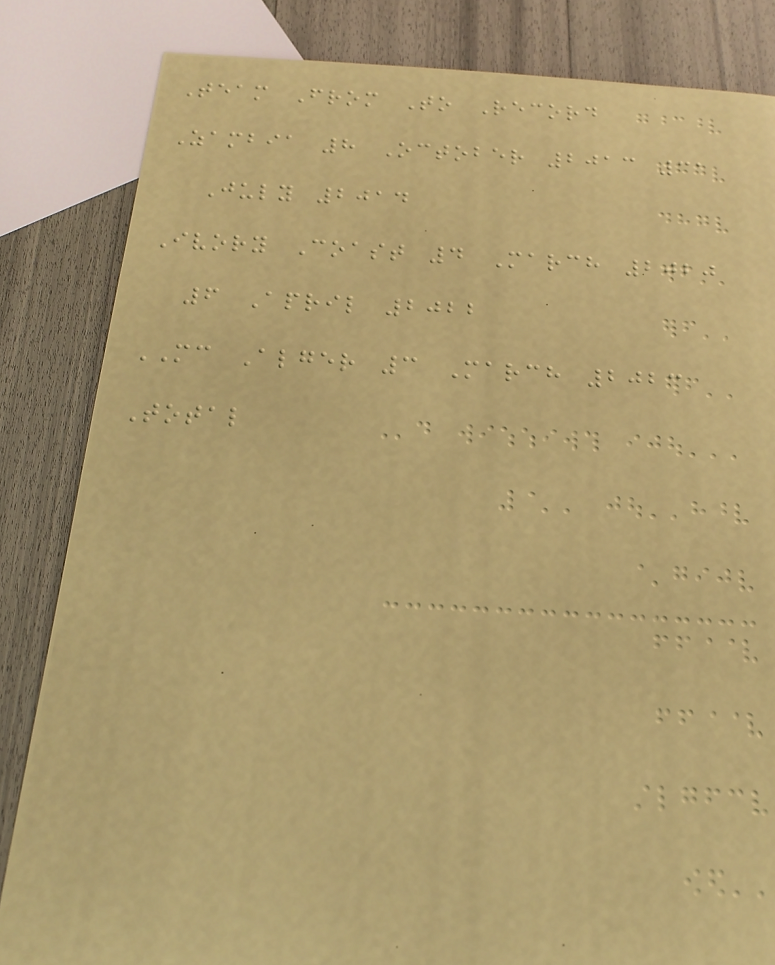Team From To Record
Zambia 8 October 2013 31
July 2014
Ivory Coast 4 March 2020
6 April 2022
MC Alger 3 March 2023
Total
